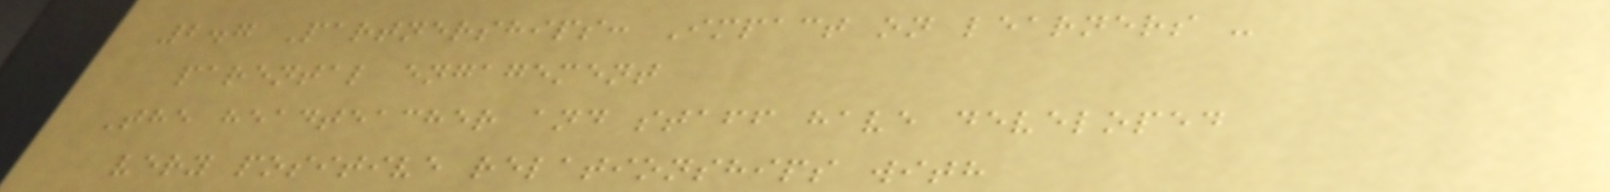2.7 Partnerships: Impact on learners -
parental engagement
The headteacher and staff have developed
very positive relationships with
